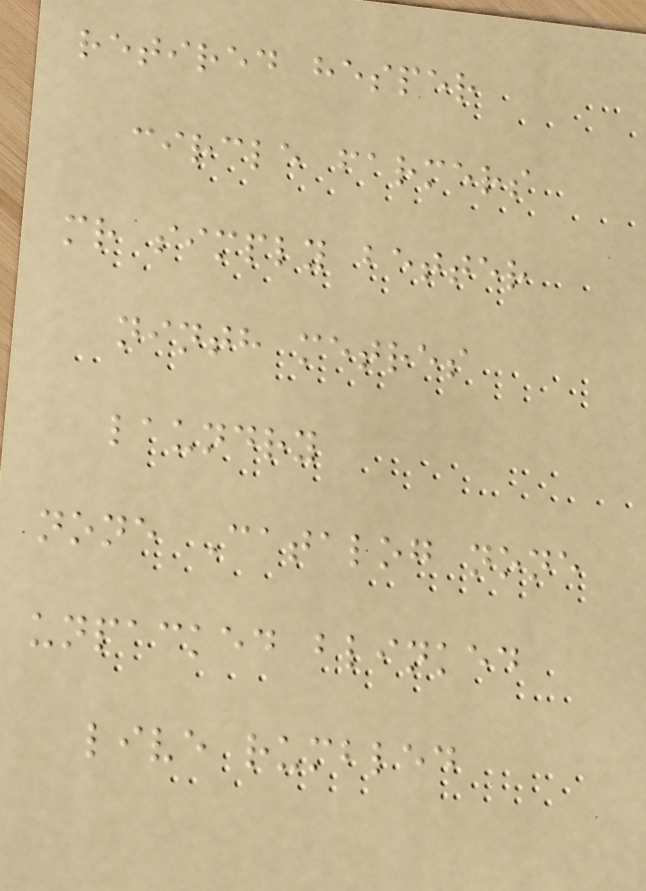retired hesper
circle farmers
mr simply better
ninth metres
laundry
none Catalog none
unpacked blinked
live rumbled
